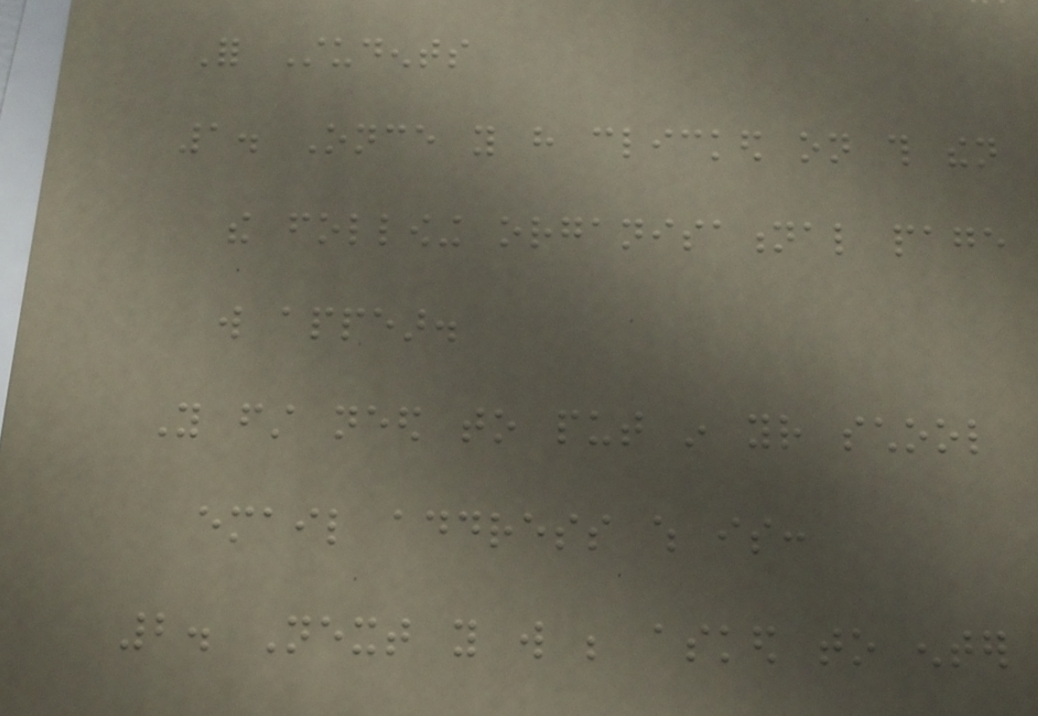For Students
1. Once you have clicked on this then
the following organisational page
will appear.
You first need to put in your school
email address which is:
2. Next you will be asked to enter
